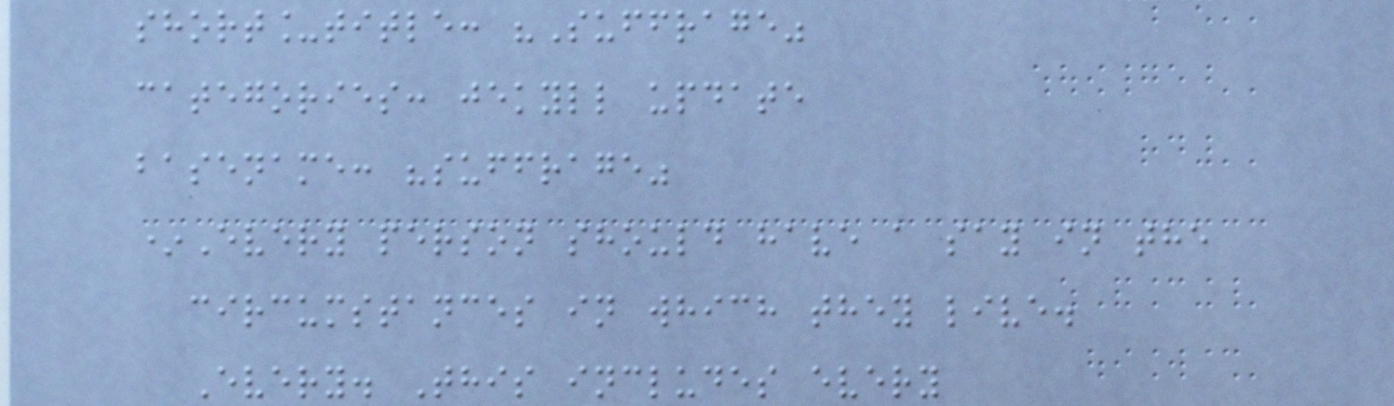short_title: "Suffrage"
categories: jekyll update
basename: "suffrage"
*Every person should have a say in the
circumstances in which they live.
Every. This includes every
